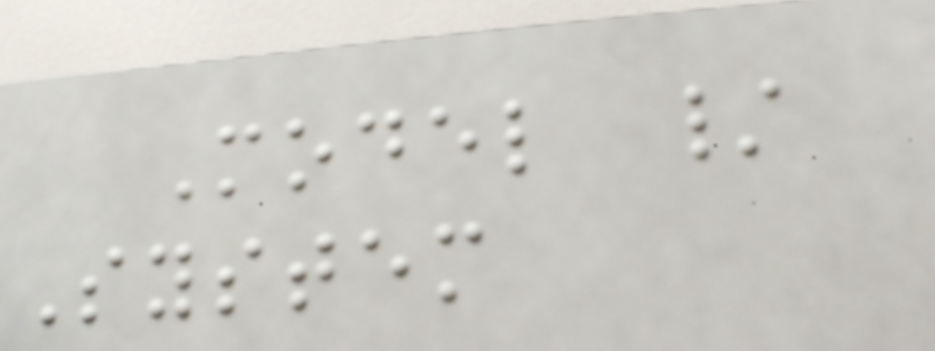Model /
System
